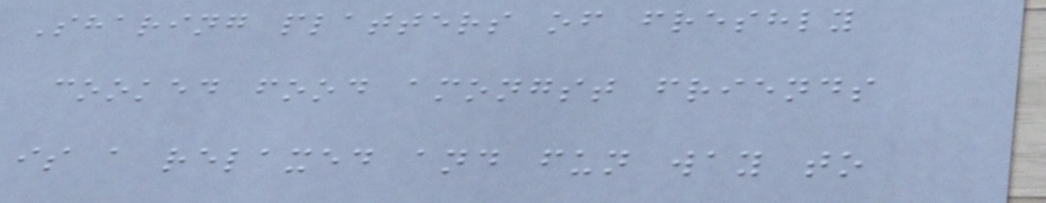Sharing platters of freshly
cooked food amongst friends
is a relaxed and fun way to
